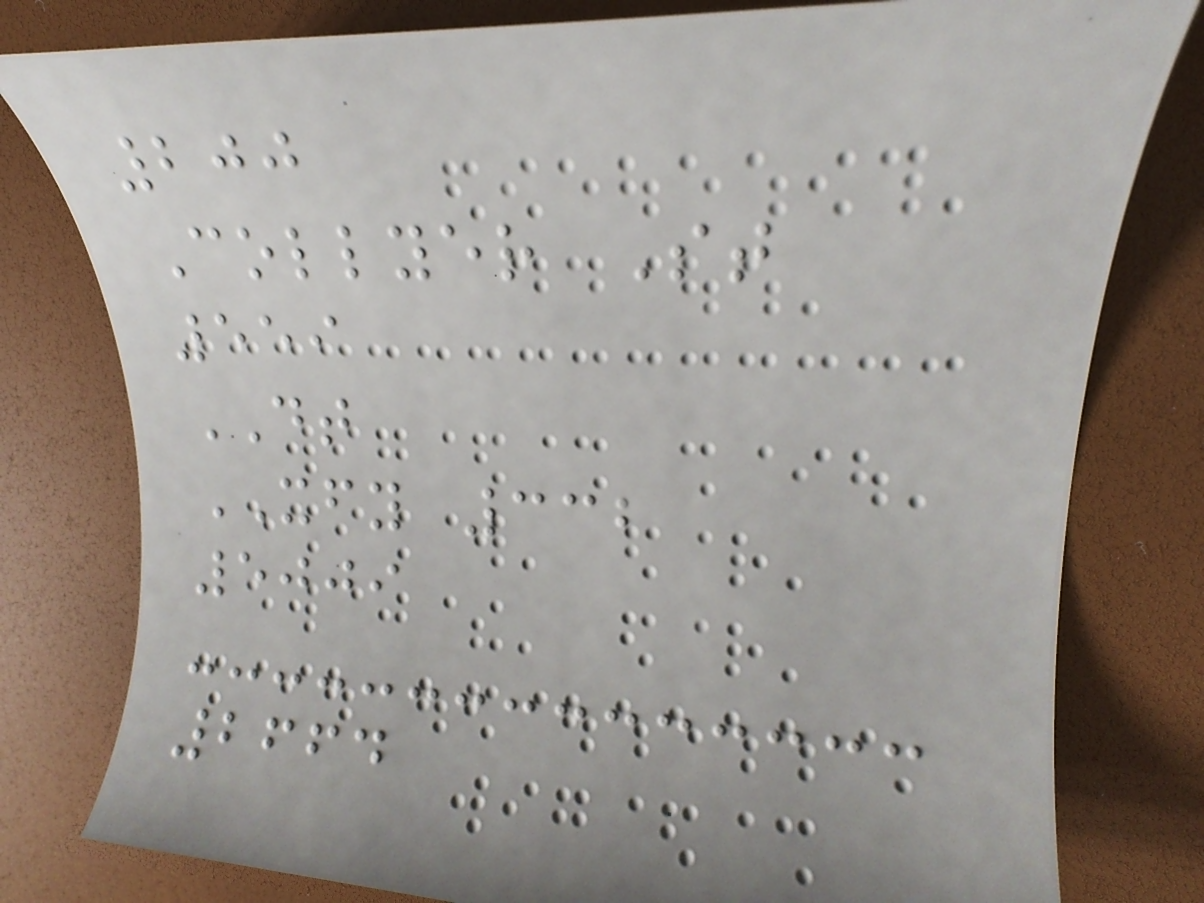200
Collyer St
559
DT
XFY 332
5009
2664
